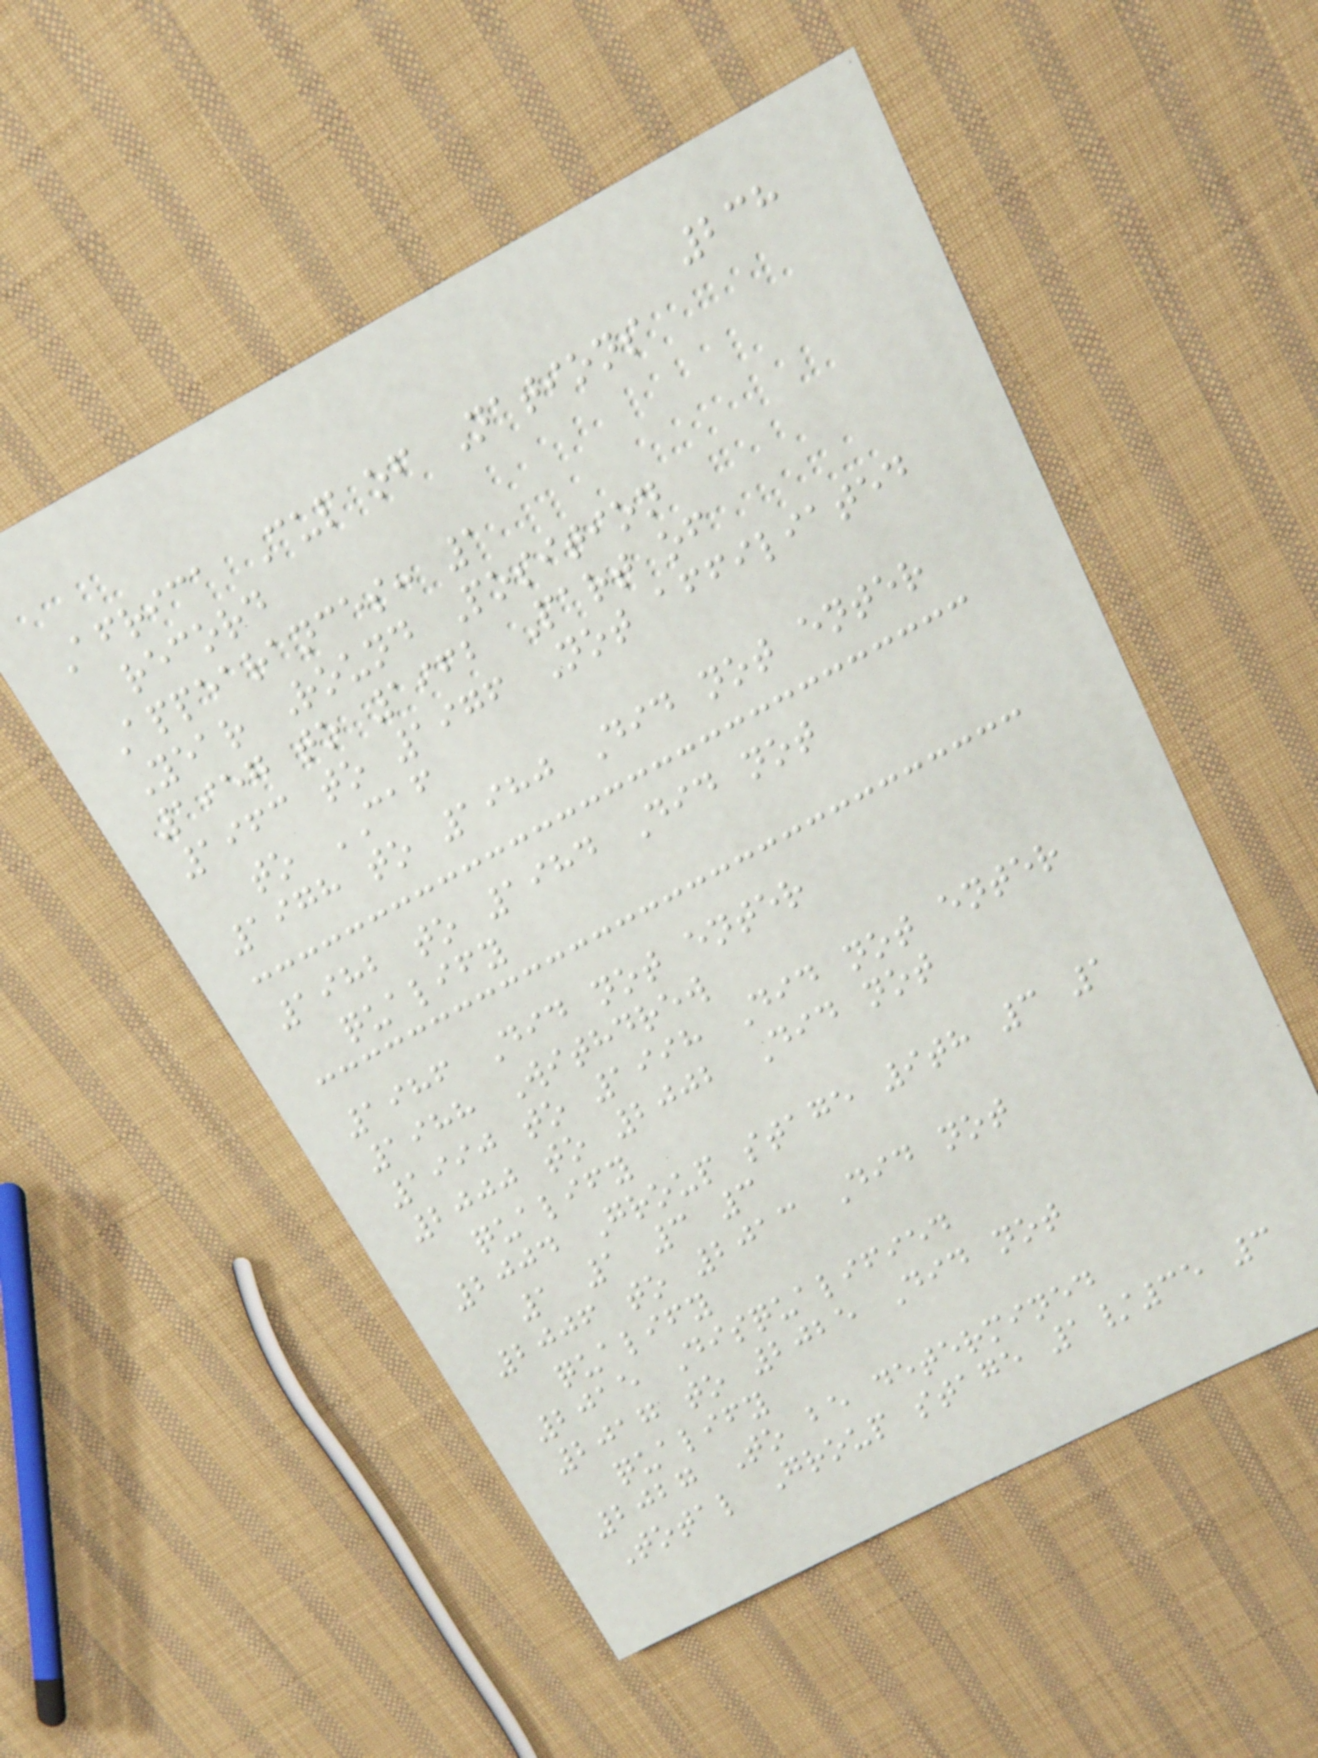238
Africa Cup of Nations
record
Appearances: 1
Year Round Position
1957 to 1962 Part of
1963 to 1976 Not affiliated
to CAF
1978 to 1980 Did not enter
1982 to 1984 Did not
qualify
1986 Did not enter
1988 Withdrew
1990 to 1998 Did not enter
2000 to 2002 Did not
qualify
2004 Group stage 9th 3 1
1 1 3 3
2006 to 2013 Did not
qualify
2015 Disqualified
2017 to 2025 Did not
qualify
2027 To be determined
Total Group stage 1/35 3
